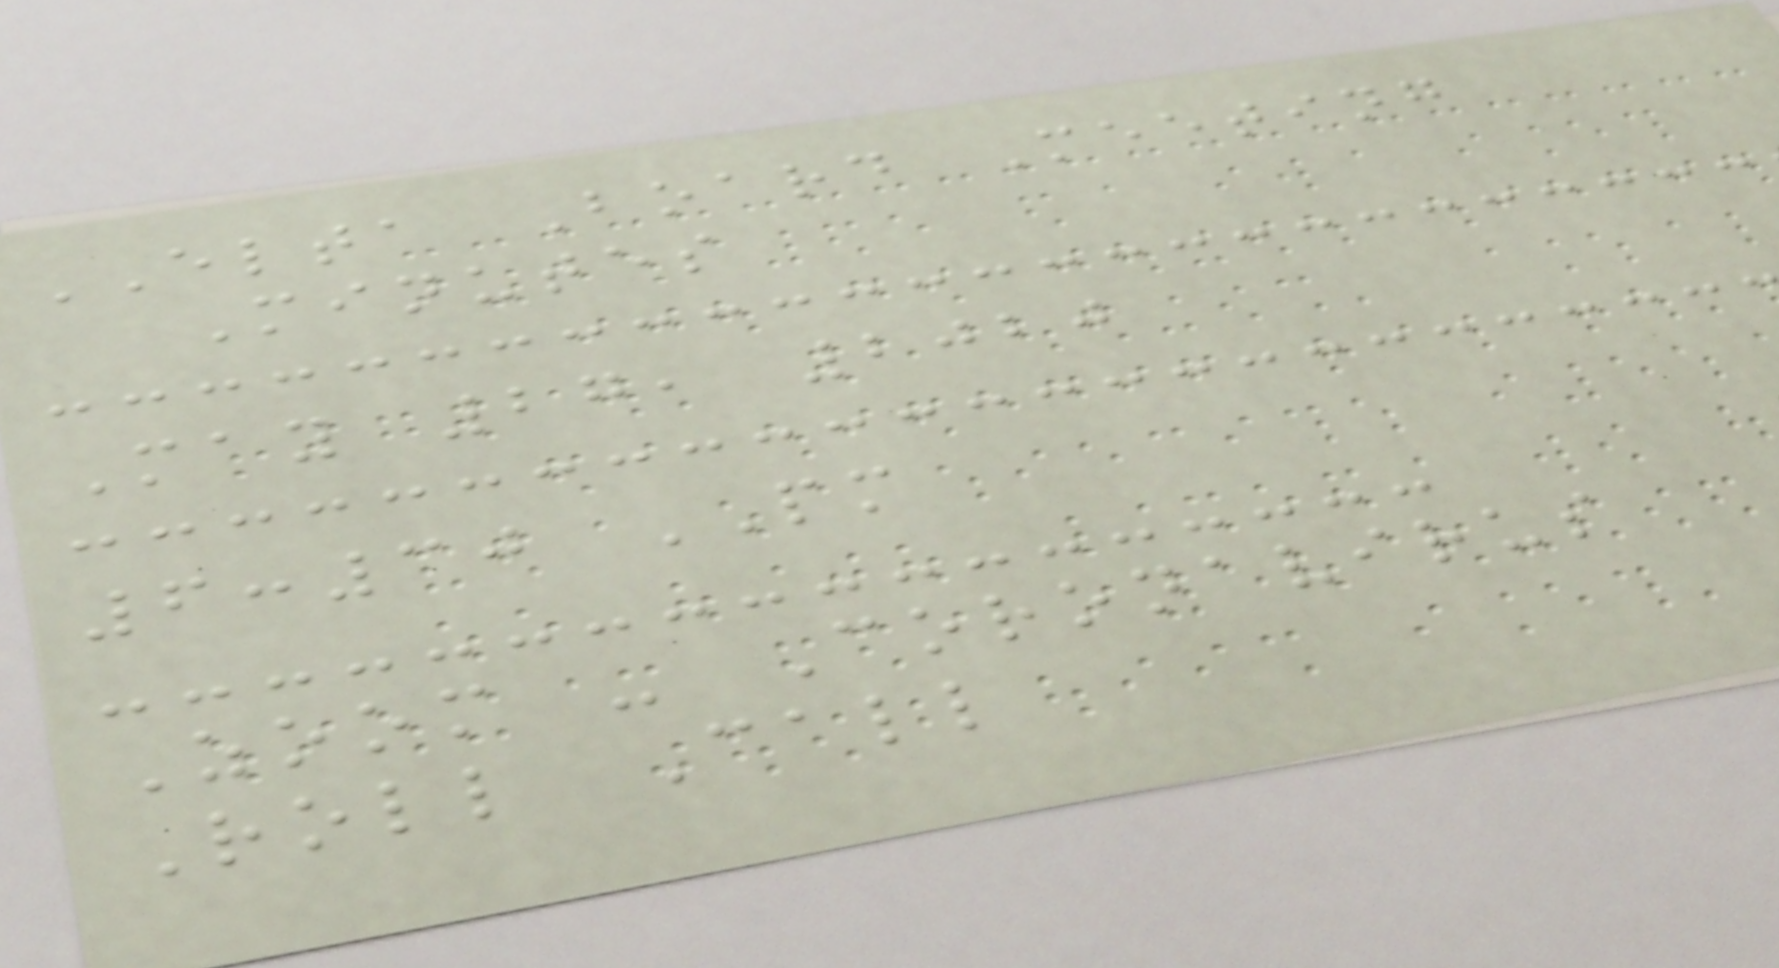ELTA Board Meeting
Minutes
May 27, 2020
6:30 PM
Zoom - Coronavirus
Roll Call
